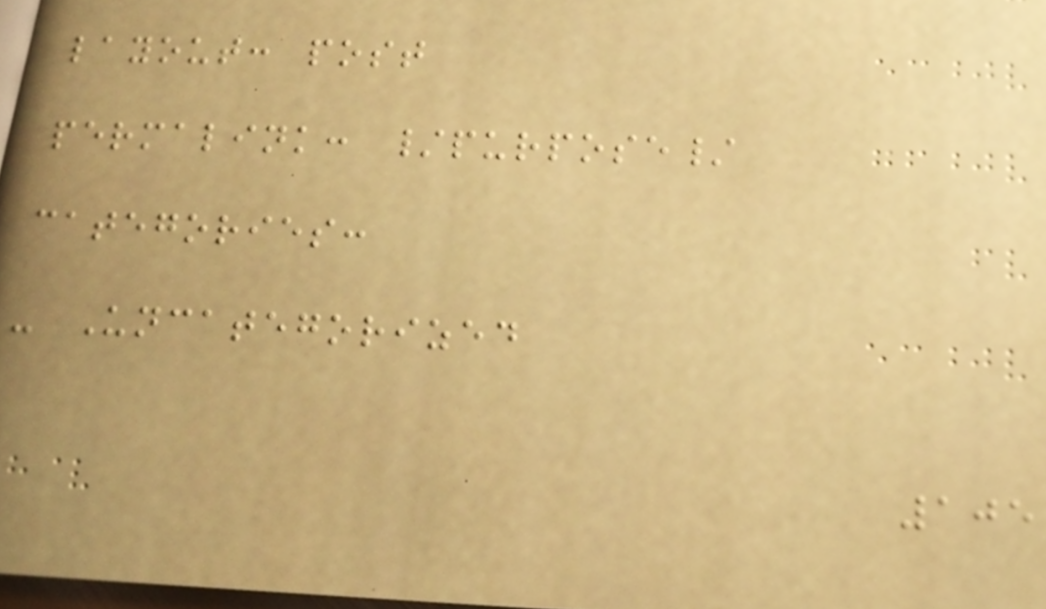layout: post
permalink: /purpose/
categories:
- Uncategorized
105
